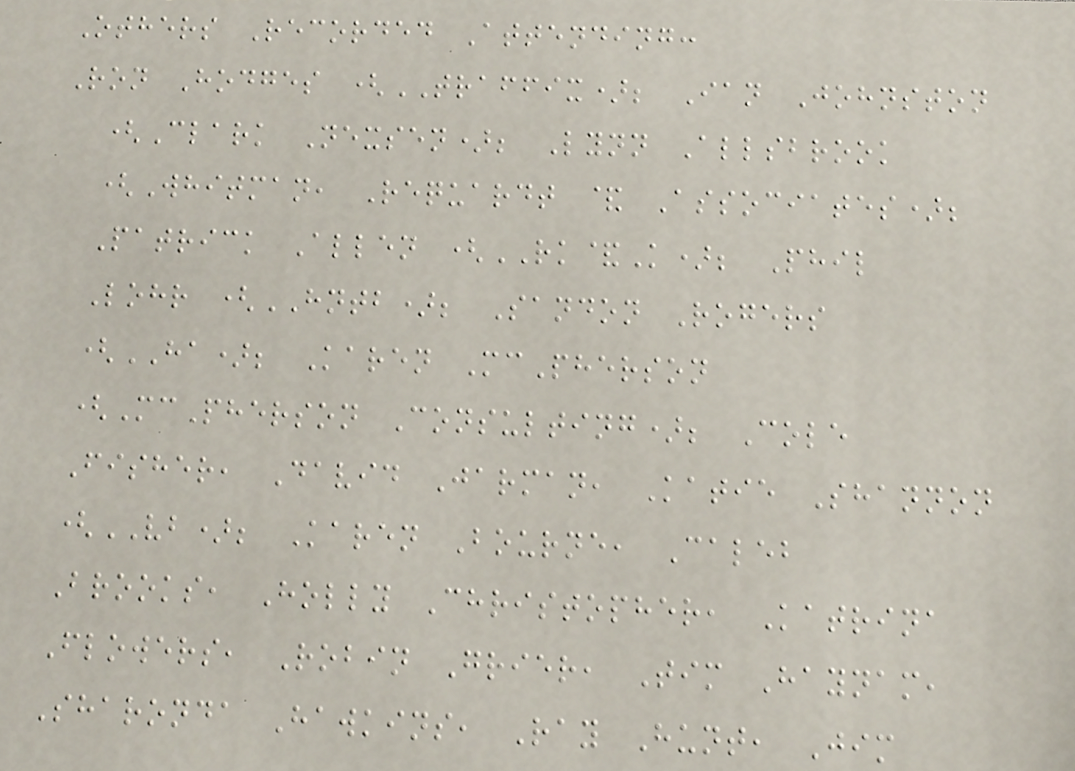Others Recorded Attending:
Ron Hodges (TRAFFIX); Ian Johnston
(Clark Nexsen); Lynn Allsbrook
(Whitman, Requardt & Associates);
Patrick Allen (RK&K); Phil
Lohr (HNTB); Sandon Rogers
(HA); Karen McPherson
(McPherson Consulting); Cole
Fisher, David Jarman, Katie Shannon
(VB); Karen Bourne, Caleb
Brooks, Holly Christopher, Katrina
Flowers, Robin Grier, Tim Haynam,
Sharonda Hawkins, Ray Hunt, Jim
